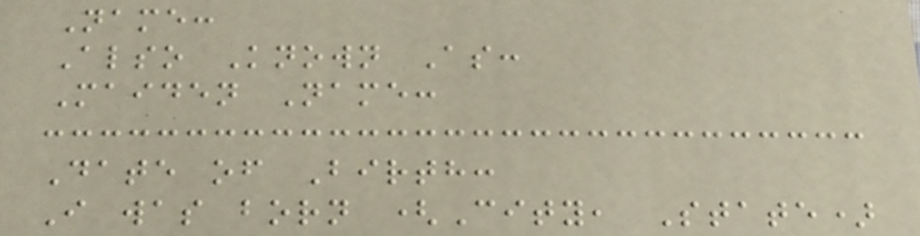Name:
Also Known As:
Maiden Name:
Date of Birth:
I was born (City, State)
